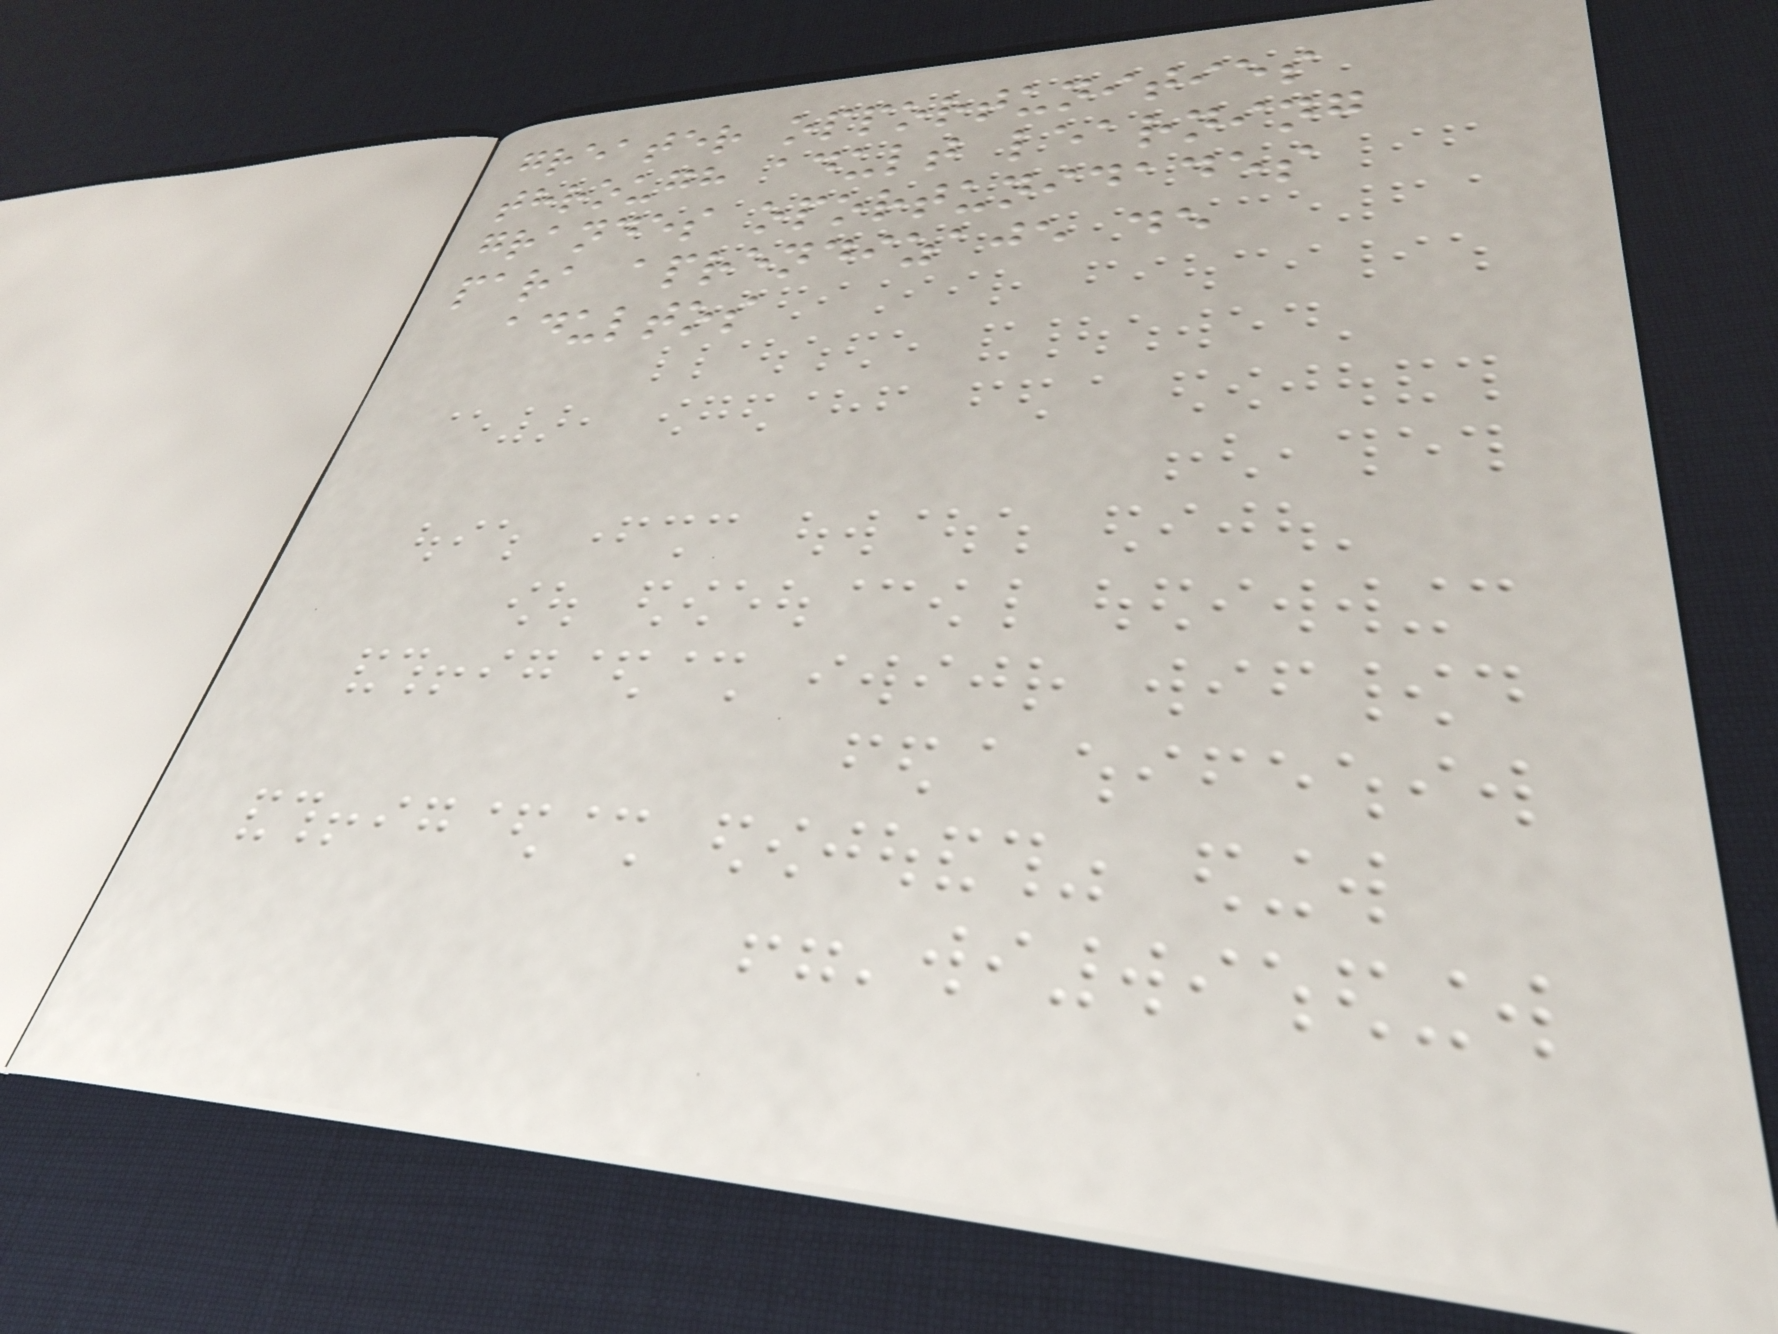greater opportunities
through adult learning
grandes oportunidades
para aprendizaje de
adultos
